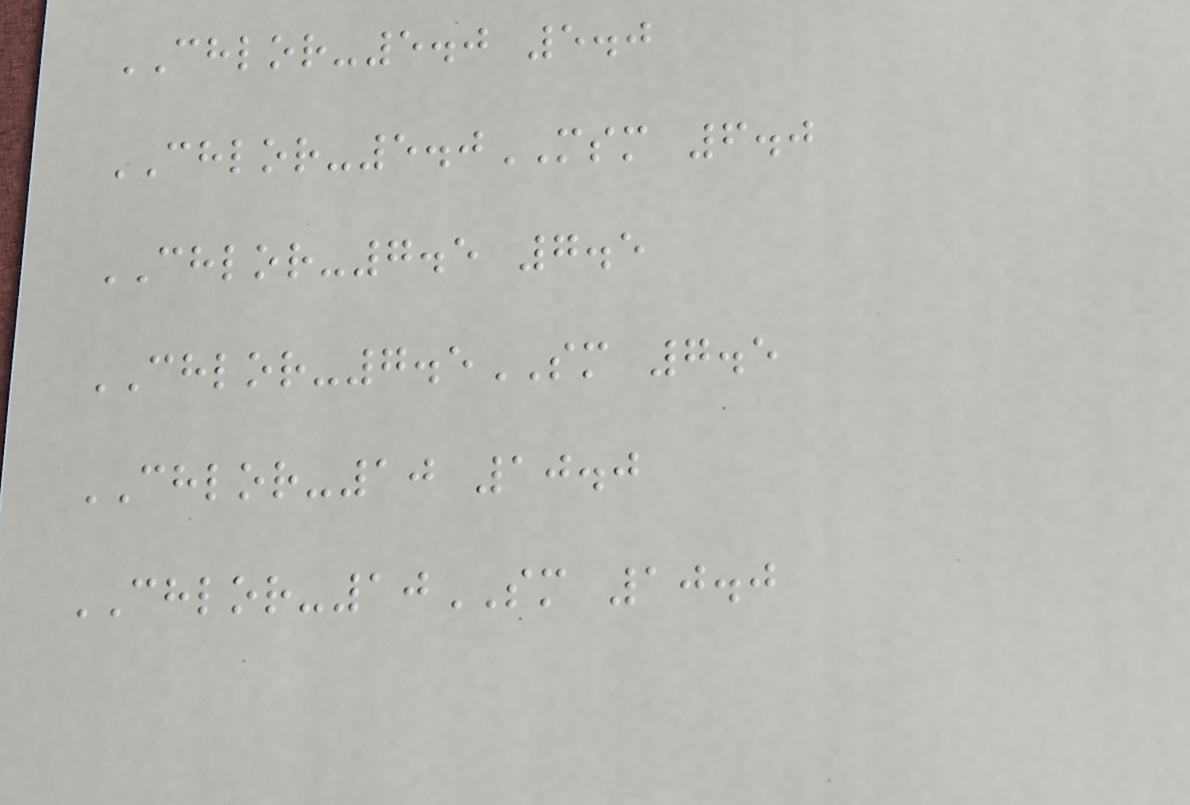CHLOR-5.0 5.0
CHLOR-5.0MSM 6.0
CHLOR-7.5 7.5
CHLOR-7.5SM 7.5
CHLOR-10 10.0
CHLOR-10SM 10.0
